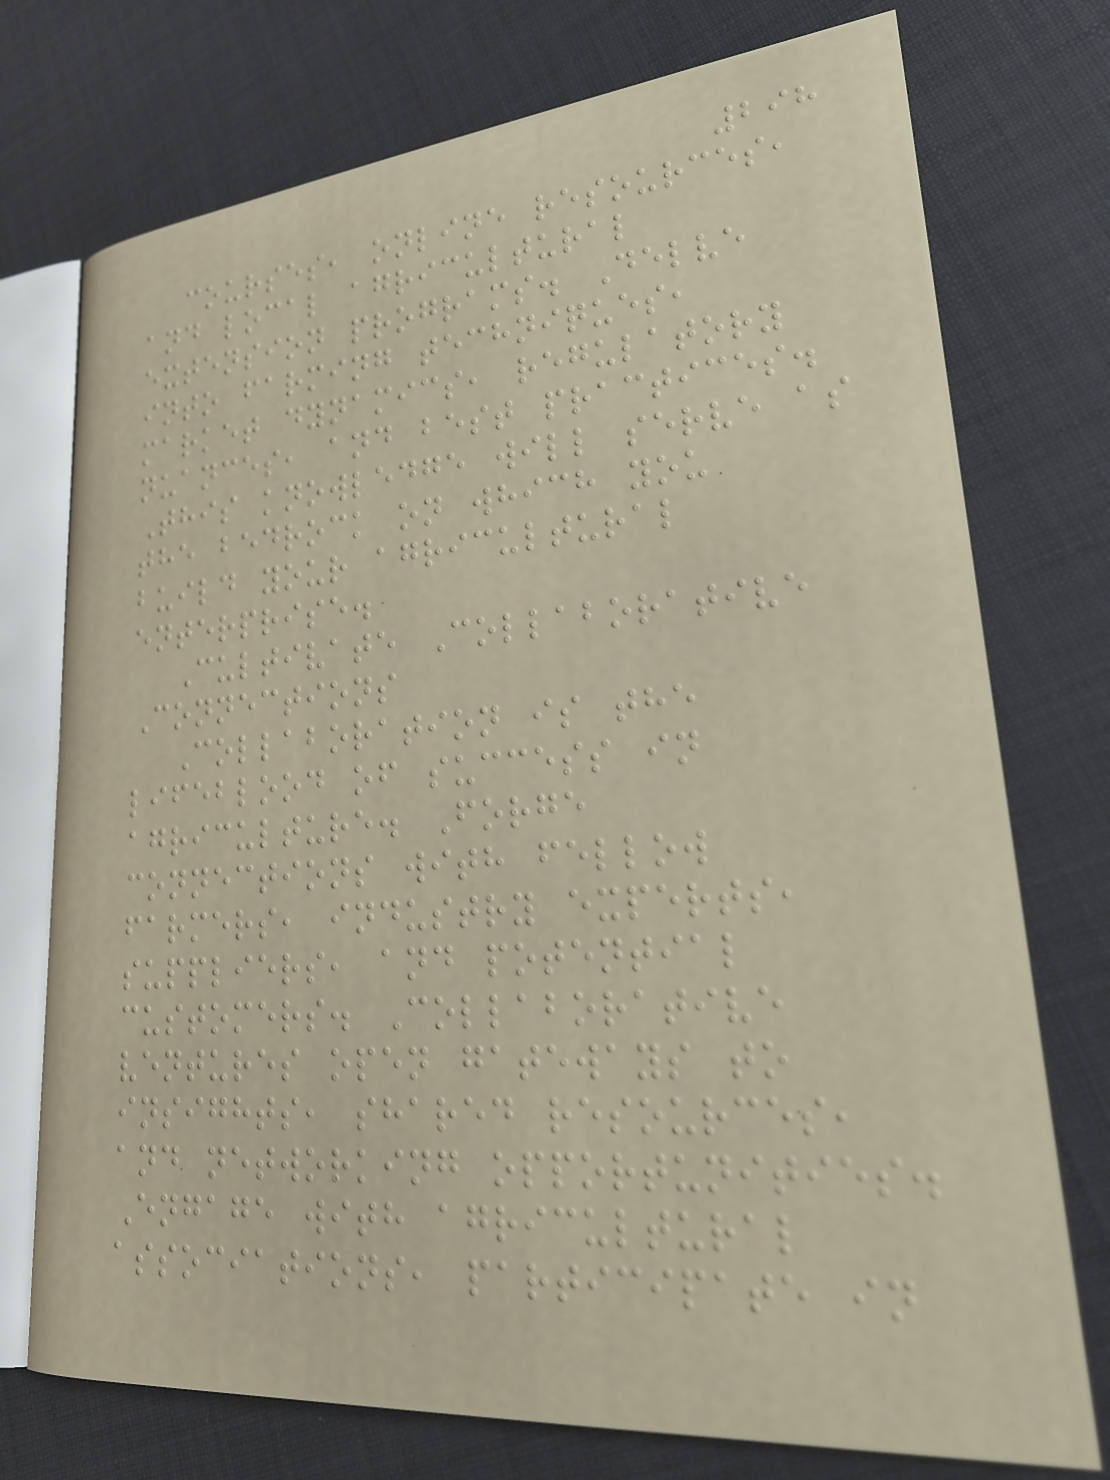298
courses, online resources,
and local agricultural
extension programs. Delve
into farming techniques,
market dynamics, regulatory
nuances, and best practices.
This knowledge will serve as
the bedrock on which you
build your agricultural
enterprise.
Cultivate Collaborative
Connections
Collaboration is the
lifeblood of success in
agriculture. Forge
connections with fellow
farmers, industry experts,
suppliers, and potential
customers. Collaborative
ventures open gateways to
insights, shared resources,
and networking opportunities.
Engage with agricultural
associations, participate in
